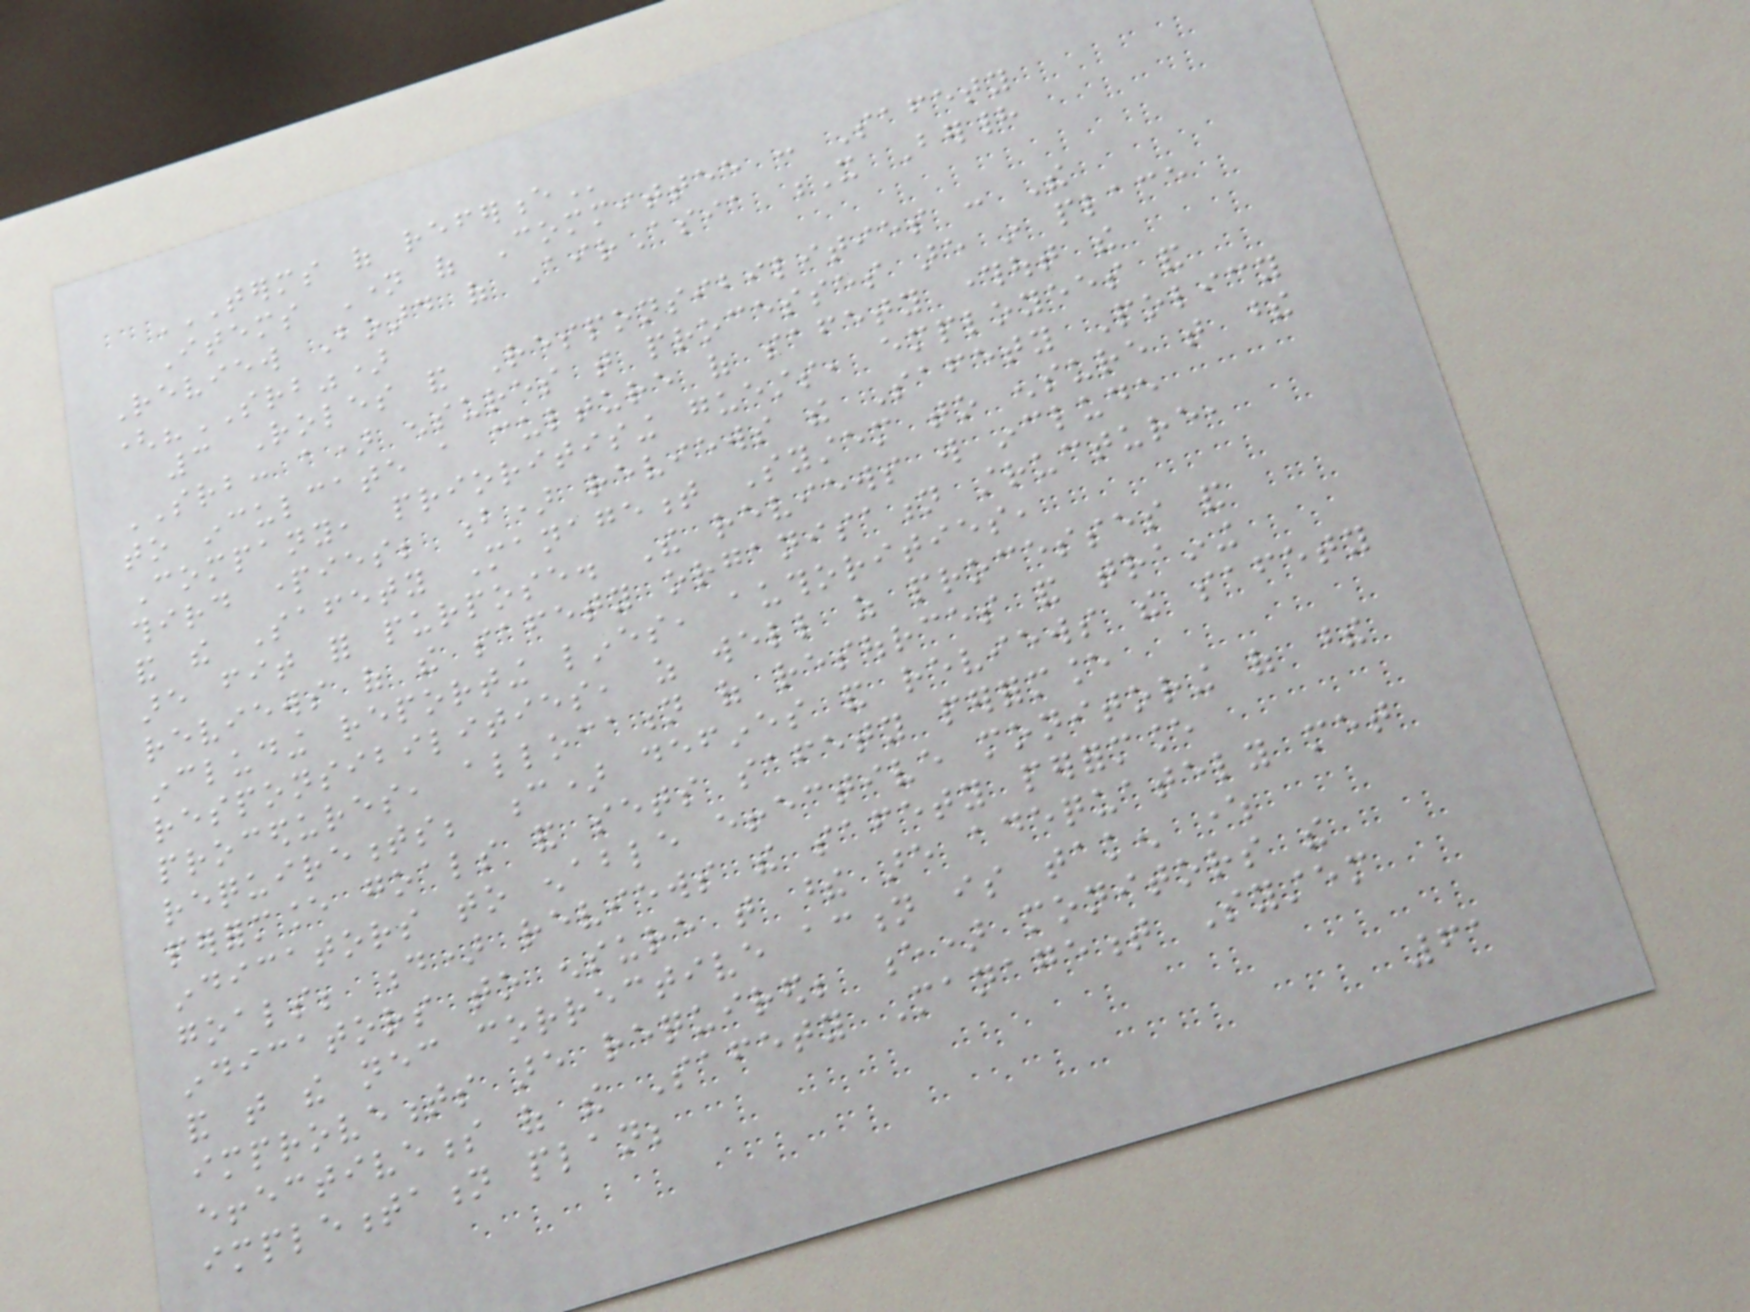TERMS OF REFERENCE
Items Name of Committee : Safety
Review Board of AirAsia X Berhad
("SRB")
3 Roles and Responsibilities : The
SRB: a) ensures that processes are in place
to inculcate a culture of safety throughout the
Company, prioritising guests, employees and
third parties; b) reviews the Safety Policy
and the Safety Management System to ensure that these
are fit for purpose. The reviews will include
reviews of the safety organisation structure,
including reporting lines, authorities,
responsibilities, as well as processes and
procedures, allocation of resources and training
requirements; c) defines and reviews the safety
performance goals and sets safety performance
indicators to enable effective monitoring of these
goals; d) reviews the safety performance
indicators to ensure that these are adequately met
and that the necessary corrective action is taken where
improvements are required; e) monitors the
effectiveness of the Safety Management System
implementation plan;
61
